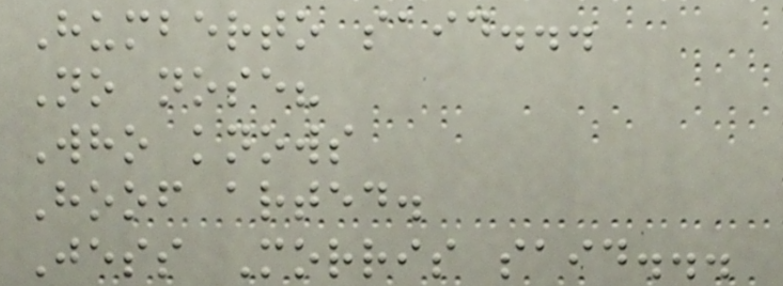Humberto said...
No nose?
Who knows
Hoof arted.
Jess Morris said...
